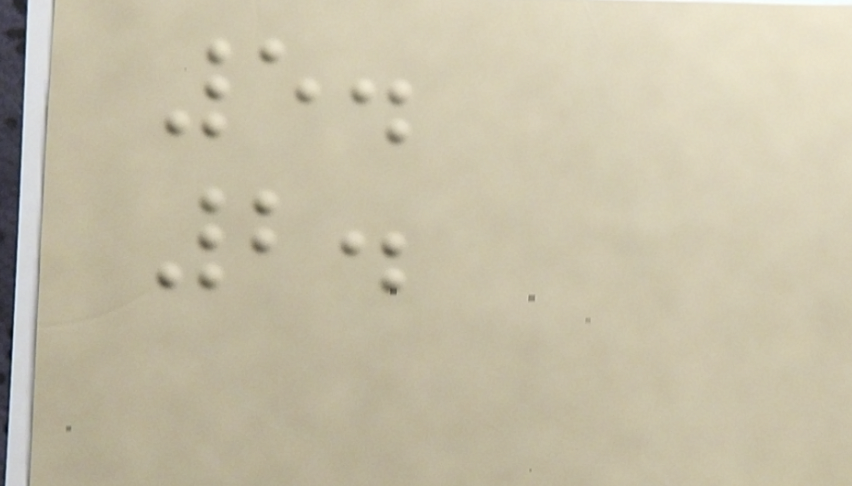5.
2.
